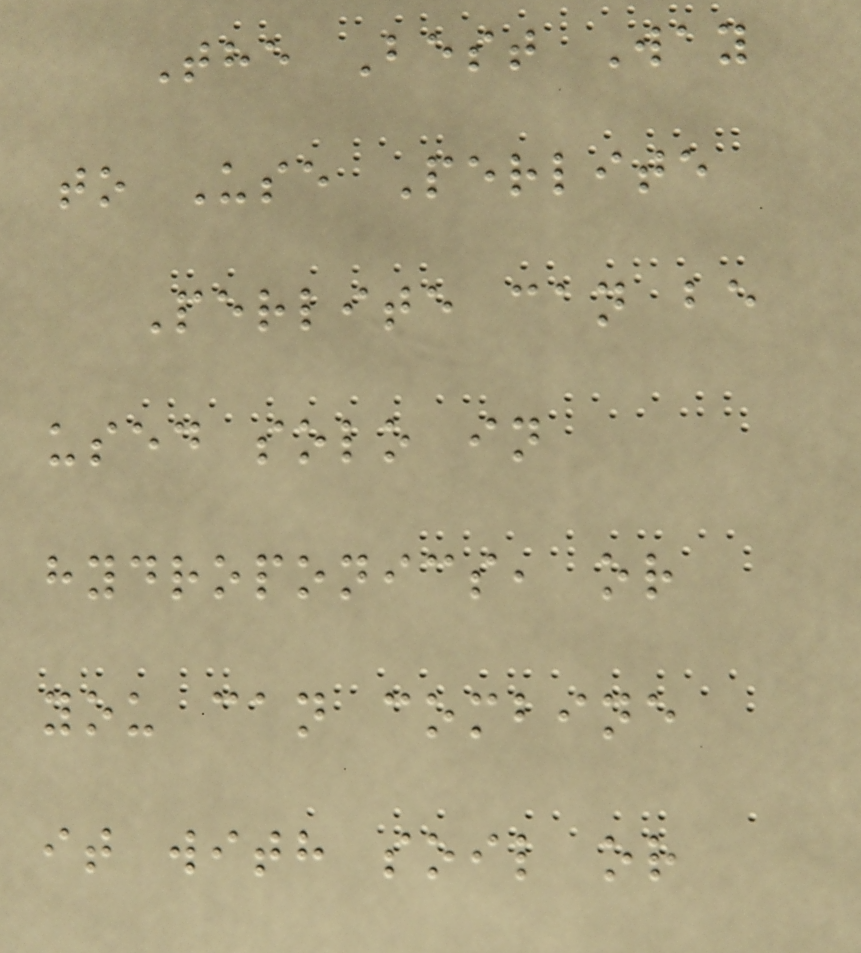The Best Way
to Use Perlite
Perlite can be
used solo in
hydroponics, or
you can combine
it with soil or
